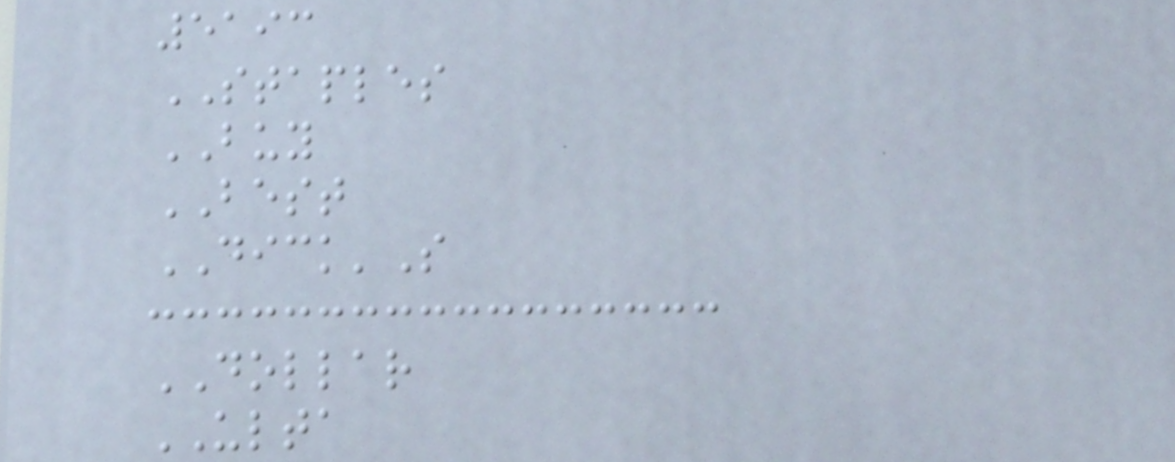5193
STAPLES
BUY
BEST
DICK'S
DOLLAR
ULTA
